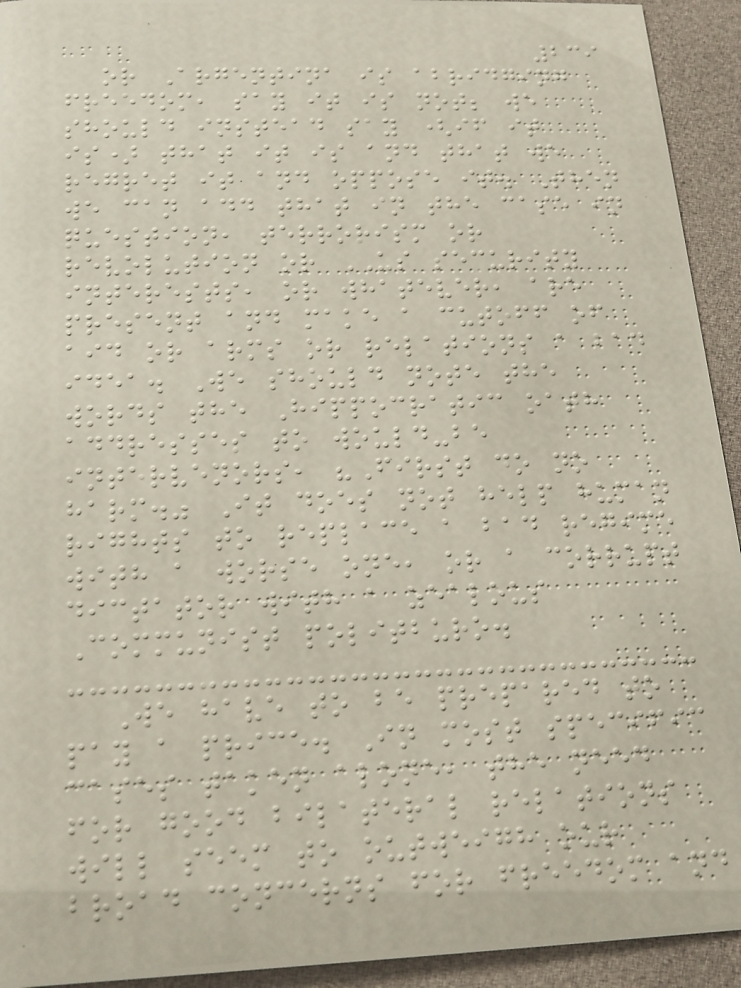239
or Argentina is abridging
freedom, say it is not; we
should instead say (if it
is) that it is and that we
regret it and oppose it. Then
we can add that in the case in
question, terrorism or
revolution or US security
interests, or whatever, are
present and make a cutoff of
aid or arms or relations a bad
idea. We should note the
words the Hippocratic oath
addresses to would-be
intervenors, "First do no
harm." It does not help human
rights to replace a bad regime
with a worse one, or a corrupt
dictator with a zealous
Communist politburo.
We have to be prepared to
pay a price. In most specific
cases taken alone, the need
for good bilateral relations
will seem to outweigh our
broad concerns for freedom and
